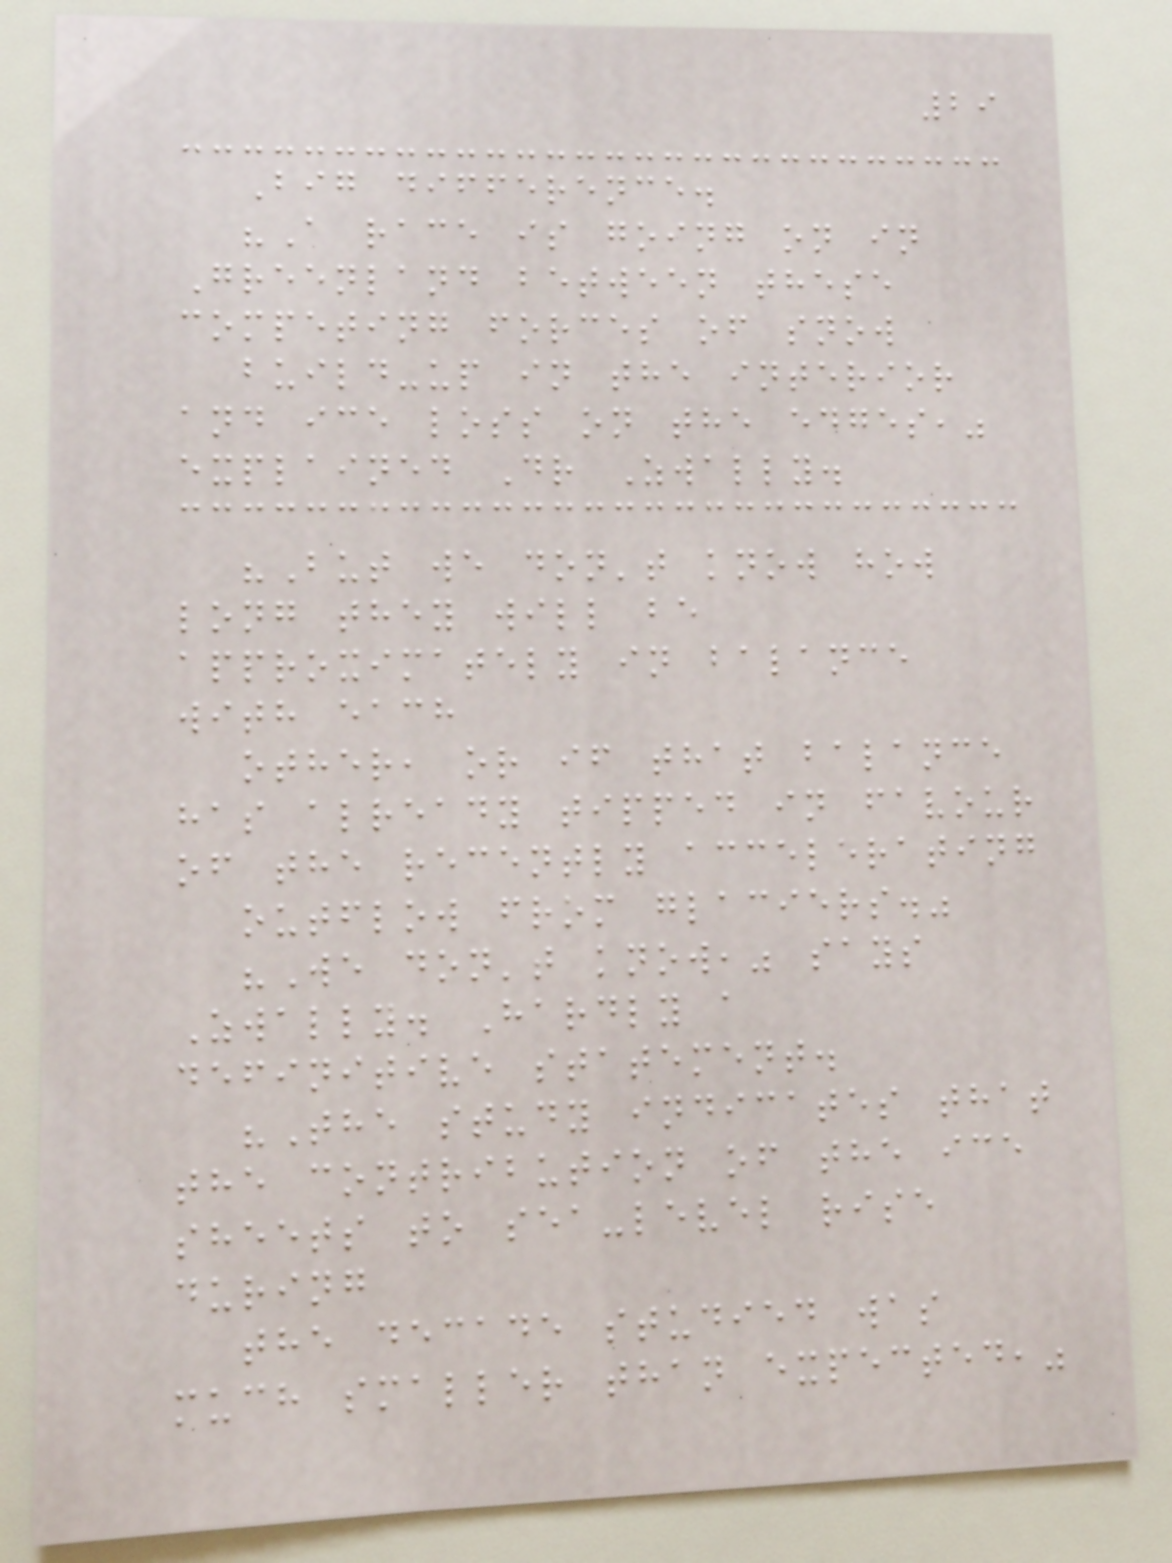29
Big difference.
"A race is going on in
Greenland between these
competing forces of snow
build-up in the interior
and ice loss on the edges,"
explained Dr Zwally.
"But we don't know how
long they will be
approximately in balance
with each
other, or if that balance
has already tipped in favour
of the recently accelerating
outflow from glaciers."
"We don't know," says
Zwally. Hardly a
definitive statement.
"The study indicates that
the contribution of the ice
sheets to sea-level rise
during
the decade studied was
much smaller than expected,"
